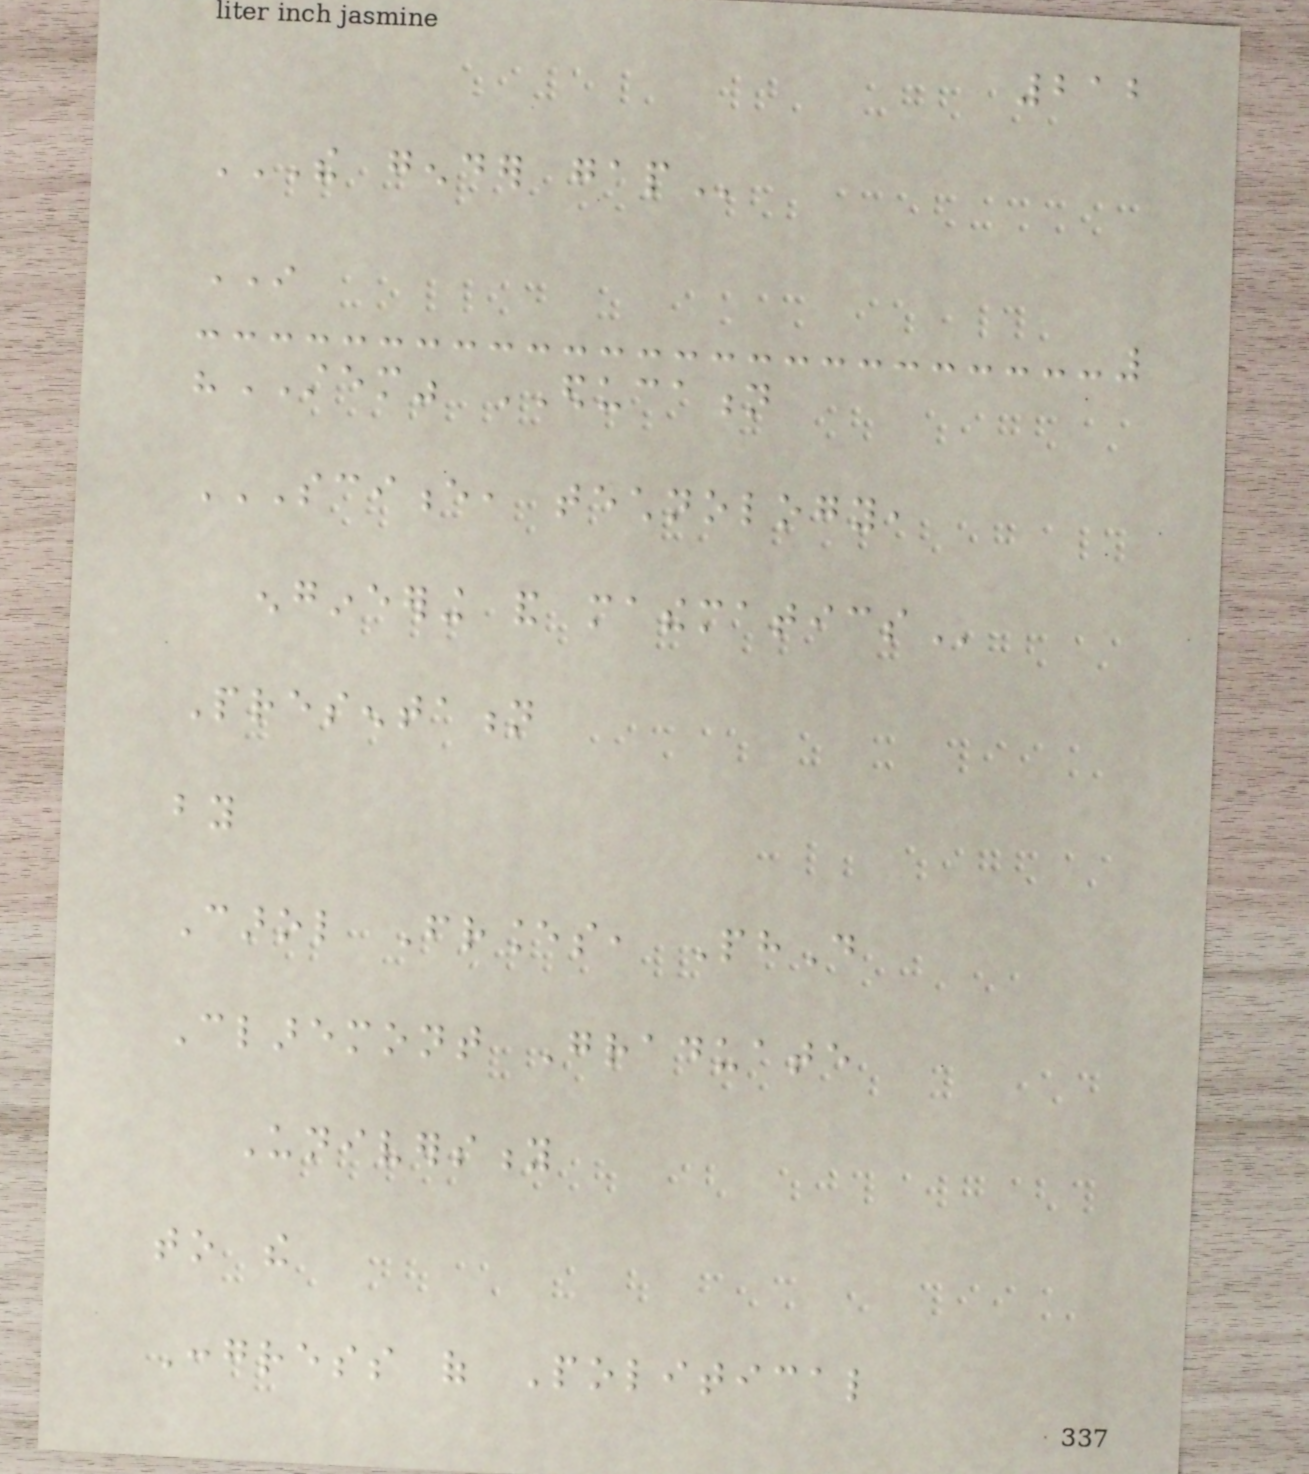212
THE GENDER GAP
IN
"STEM" EDUCATION
SCIENCE, TECHNOLOGY,
ENGINEERING AND MATHEMATICS
Presentation
by
Carol Frances, PhD
Claremont Graduate
University
to the
Congress of Political
